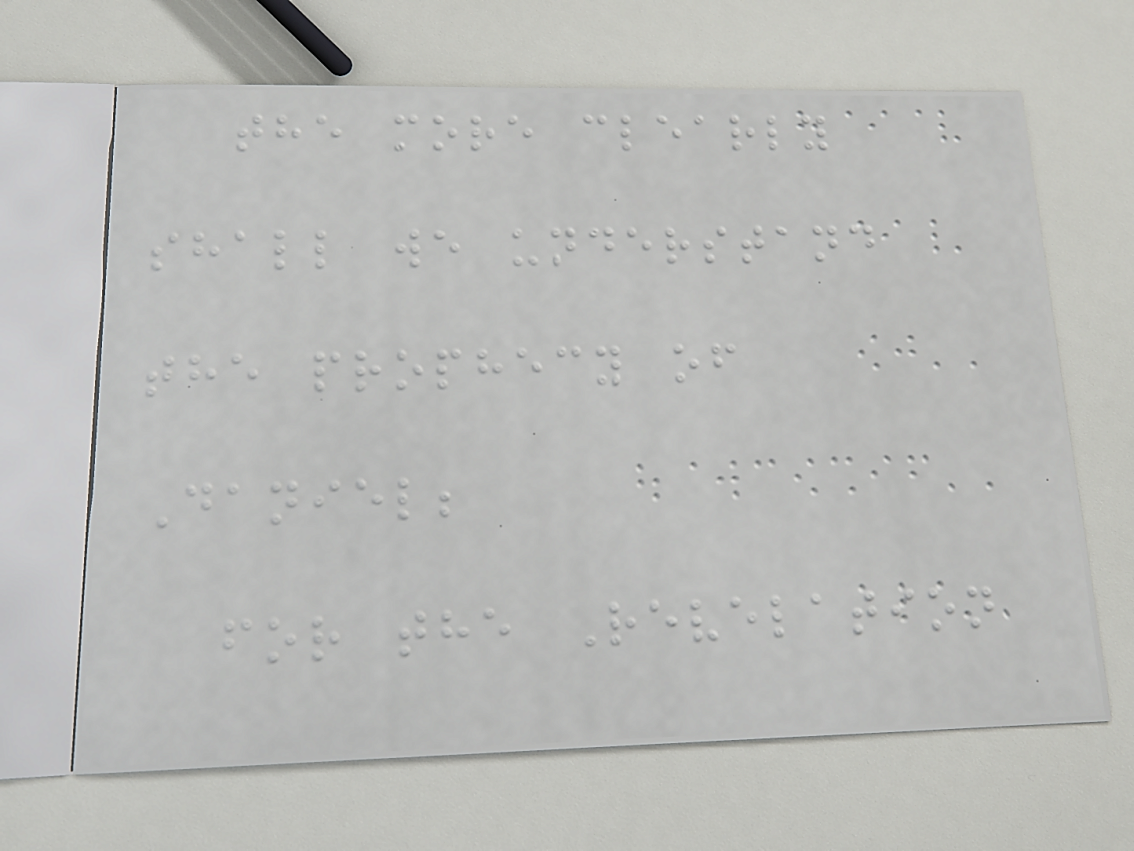the more clearly
shall we understand
the prophecy of
Daniel;
for the Revelation
